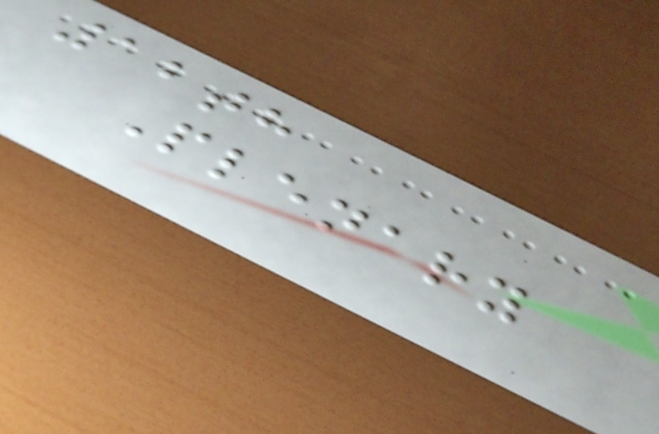12th
Plenary
